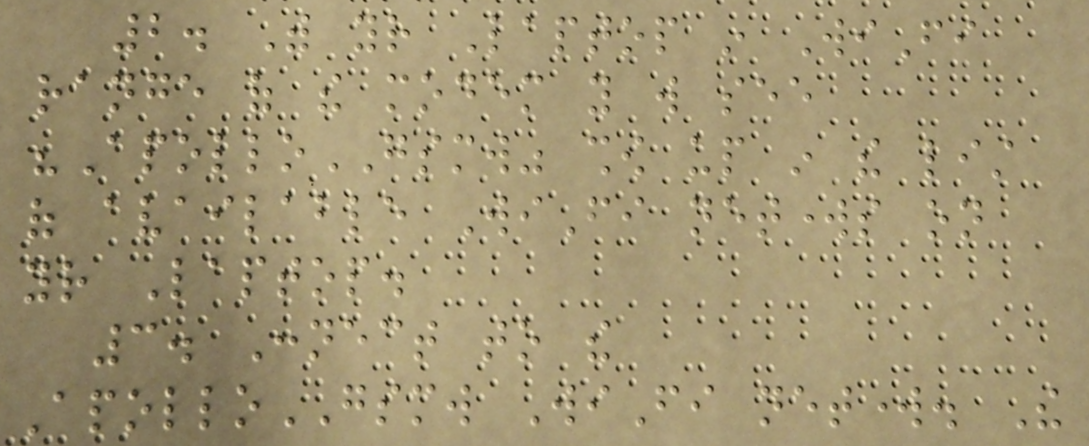2. With your Laptop in WiFi
range of the modem you will see
"ApolloGSMW" show up in the list
of available WiFi networks on
your Laptop.
3. Connect to the
ApolloGSMW WiFi network. The
